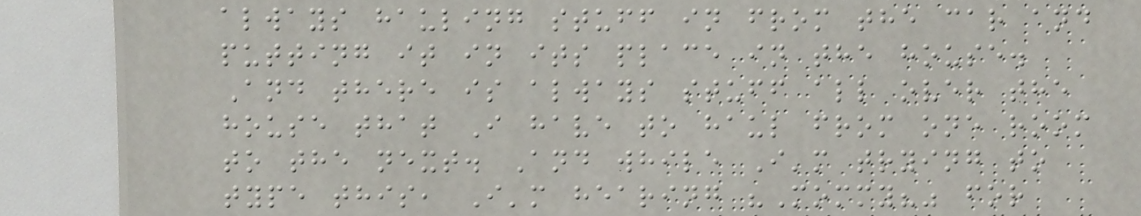always hauling stuff in from the car and
putting it in its place in the house.
And there is always stuff all over the
house that I have to haul from one room
to the next. And while I'm trying to
type this, I'm hearing "Mommy?" for
